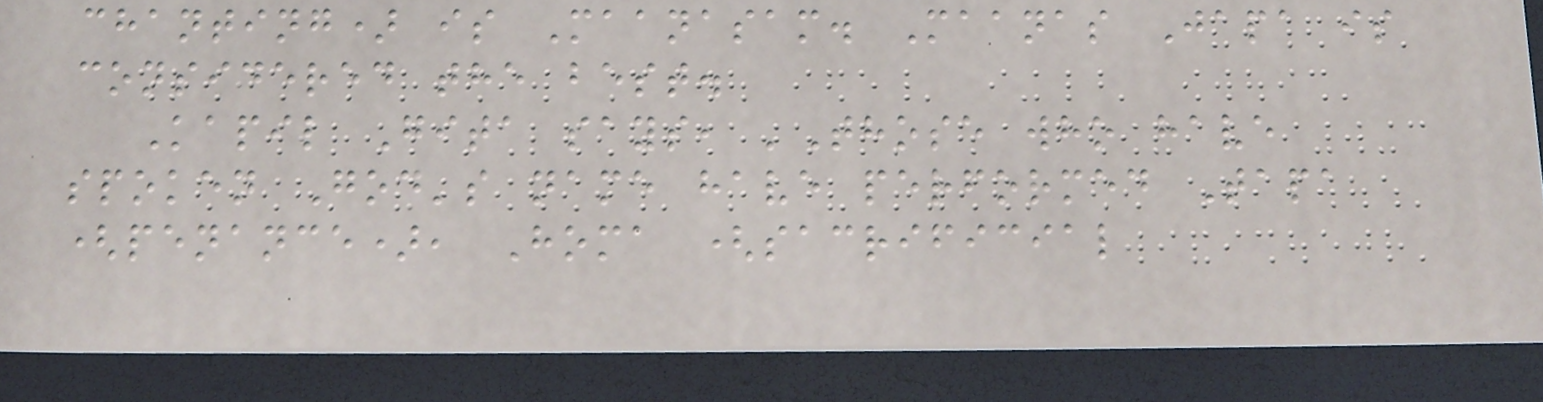chanting) is Maanasam. Maanas Japa is
considered the best.
Kapil Gita says, 'Those who have
spoken God's name have performed Tapa
(penance), Homa (sacrificial
